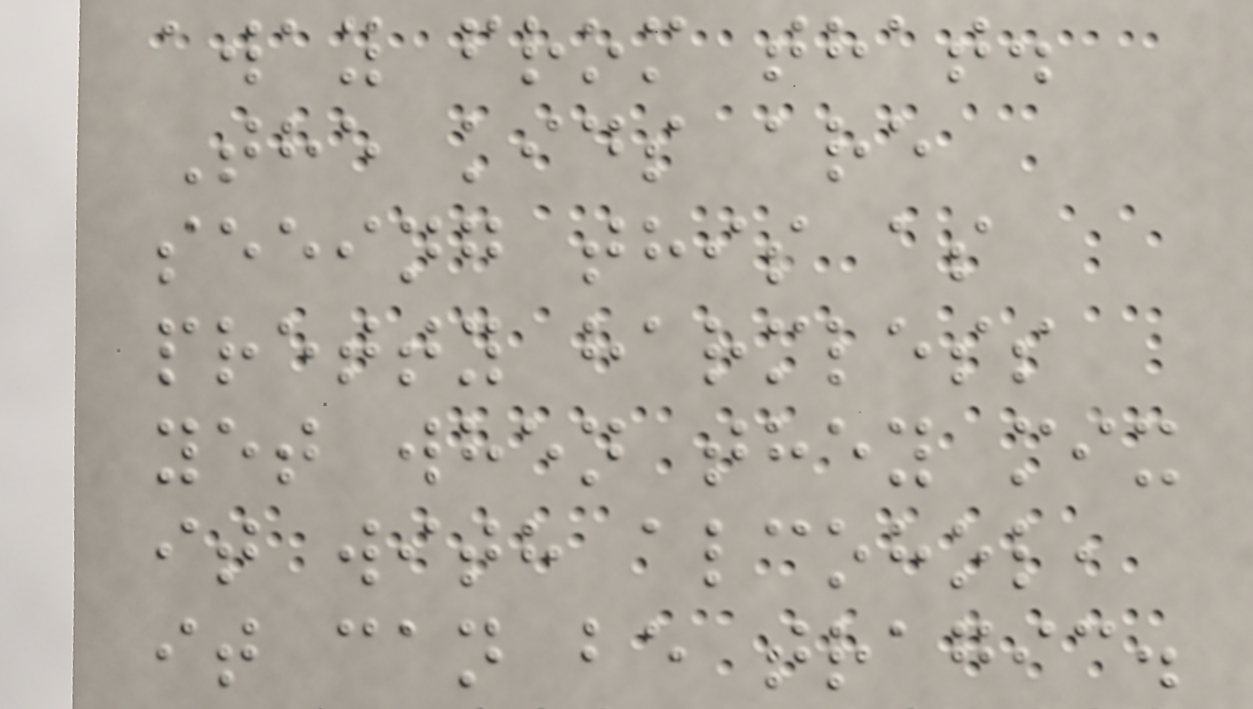away from that.
The kids are
seeing this as
pretty harmless
yet when they mix
it with alcohol,
it can be tragic.
